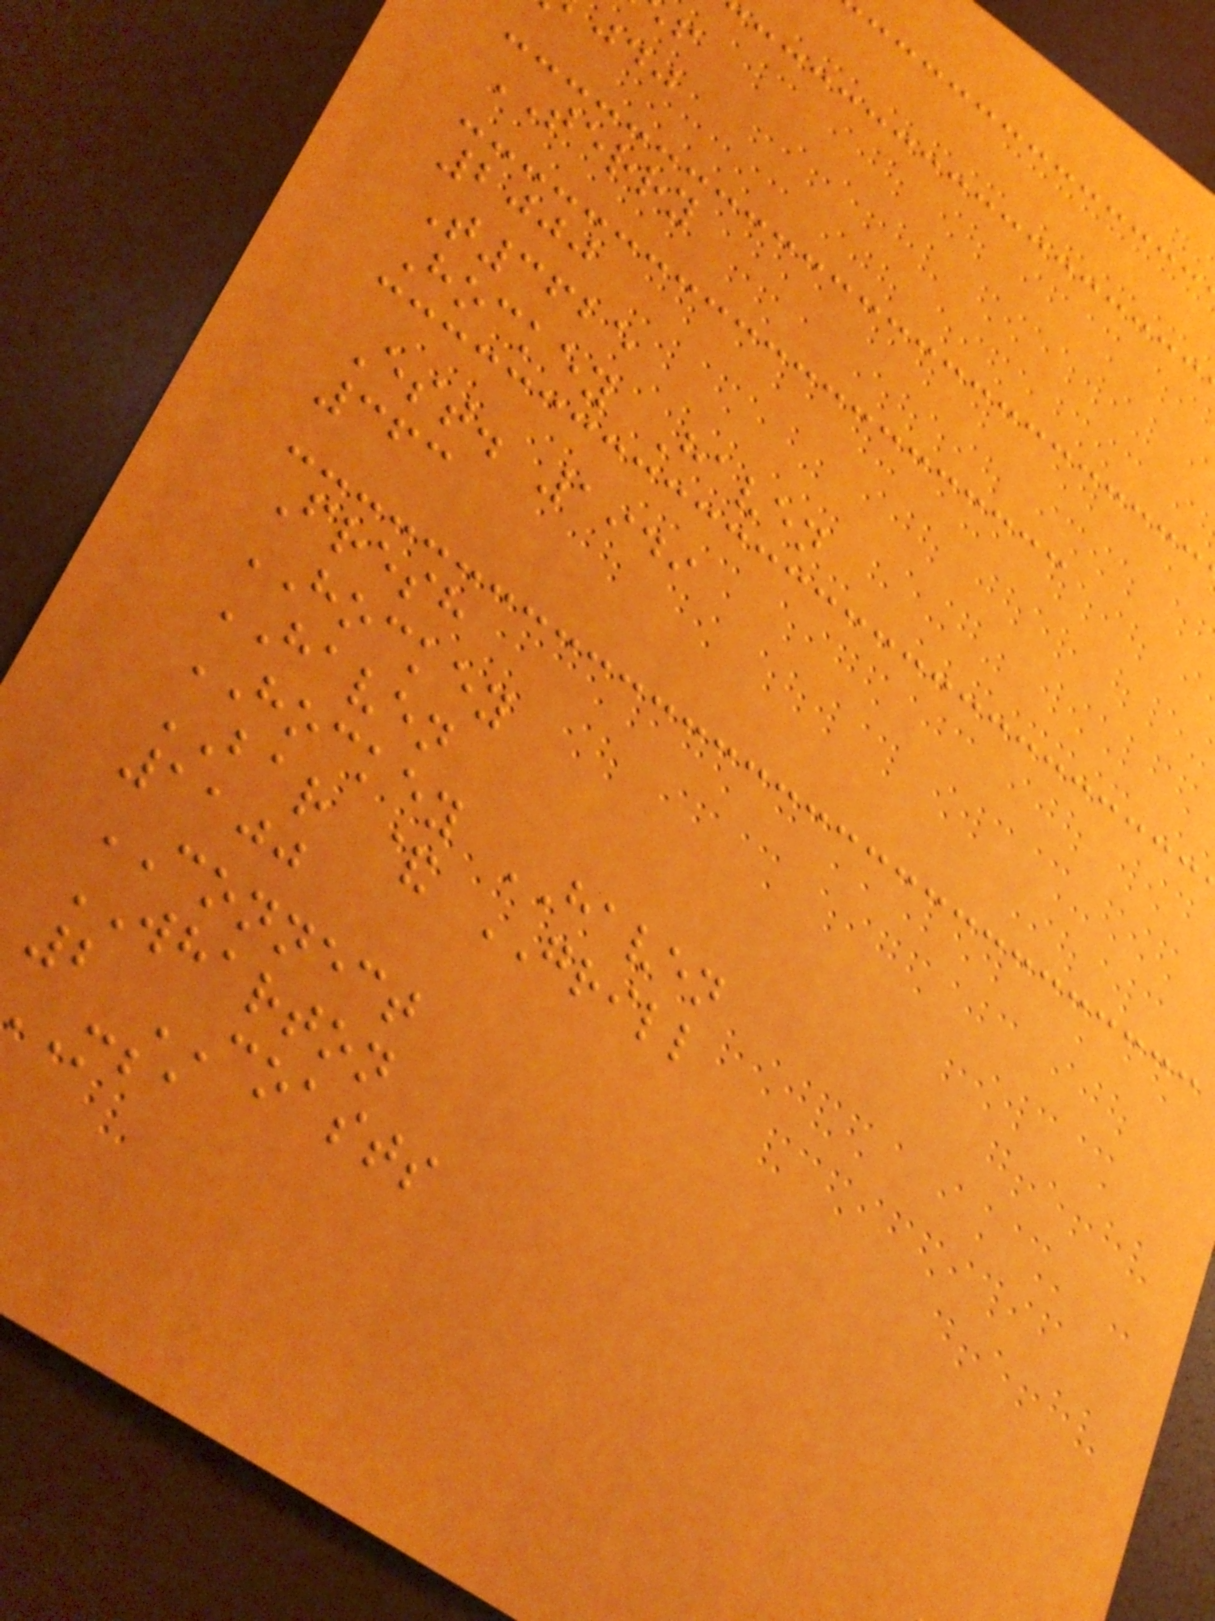TERRY
2000
T3625
Hockey Haven
Est. 1949
363
Fresh
HOCKEY
HAVEN
HOCKEY HAVEN
BAR & GRILL
1100
CONNECT
WHARTON
2 COASTS
